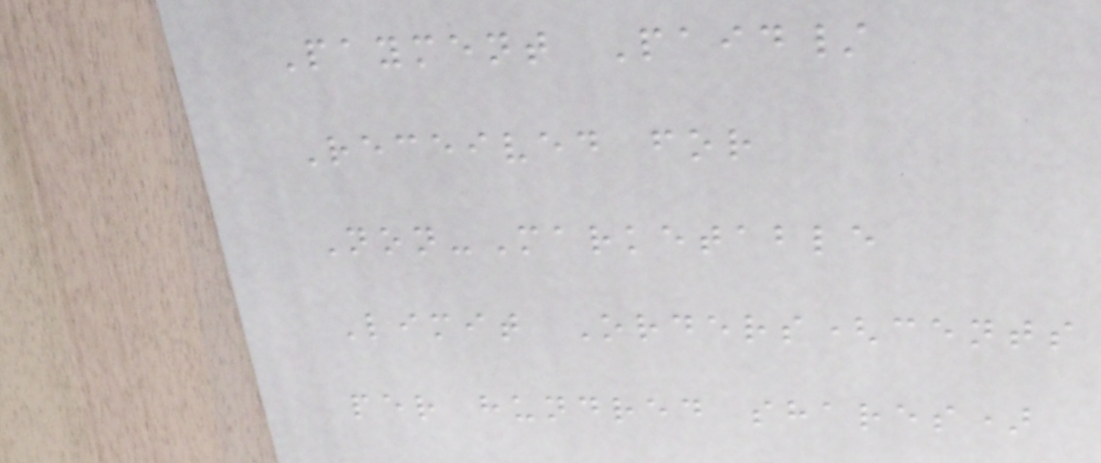Payment Paid/
Received for
Non-Marketable
Limit Orders(cents
per hundred shares)
